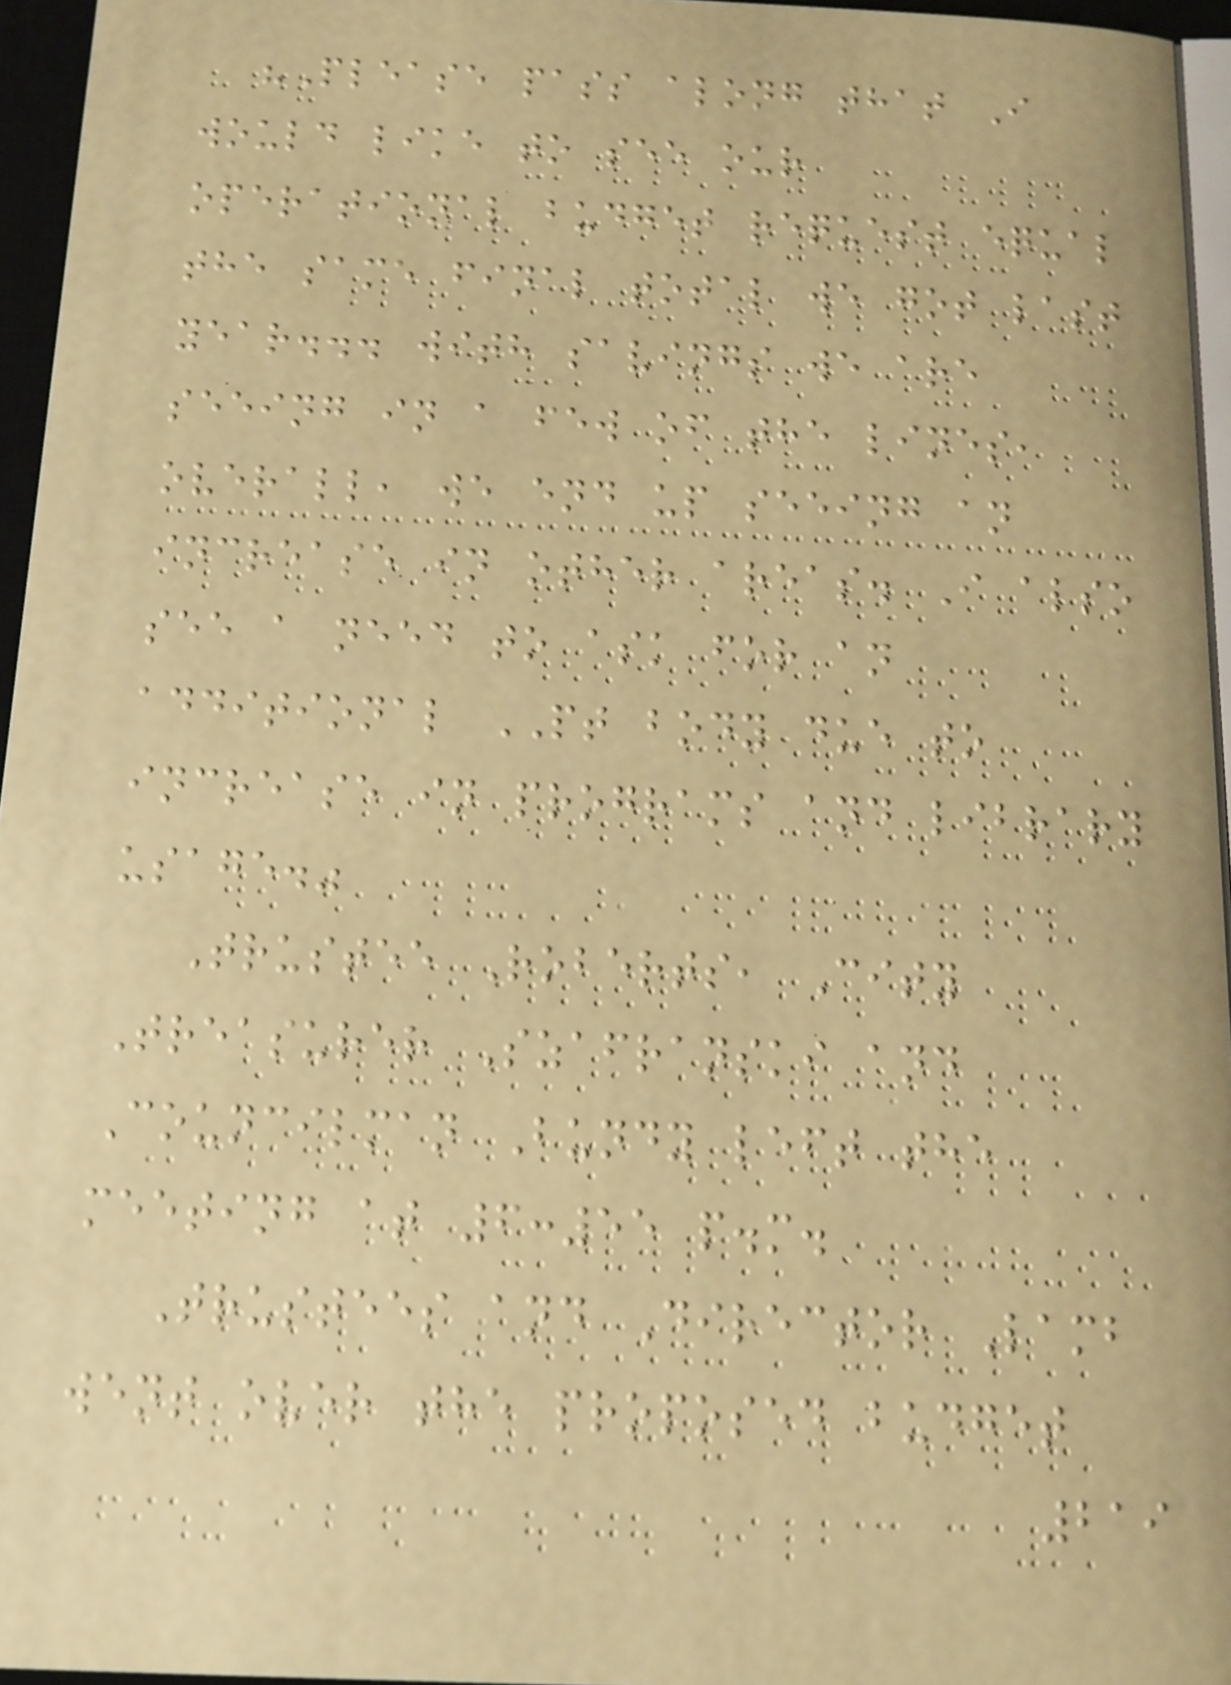"Please pass along that I
would like to see our
operational budget request equal
the same final total we got last
year... with savings we are
seeing in a few of the lines,
overall, we end up seeing an
increase in other areas. I also
see a need to ask for an
additional PT body due to
increase in programs and library
usage."
Trustee Roberts, City
Treasurer Szafranski and
Councilman Bundy left the
meeting at 6:55 p.m.
Trustees and Director Lamb
went over the proposed budget
219
